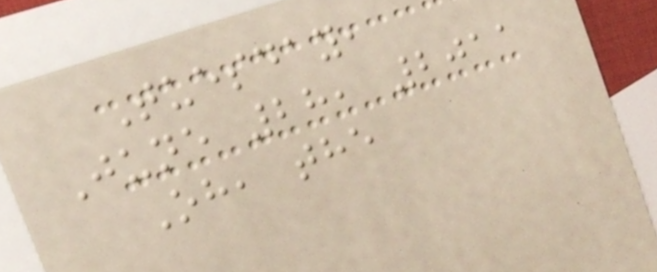Tuesday,
June 28, 2011
Oh, the
